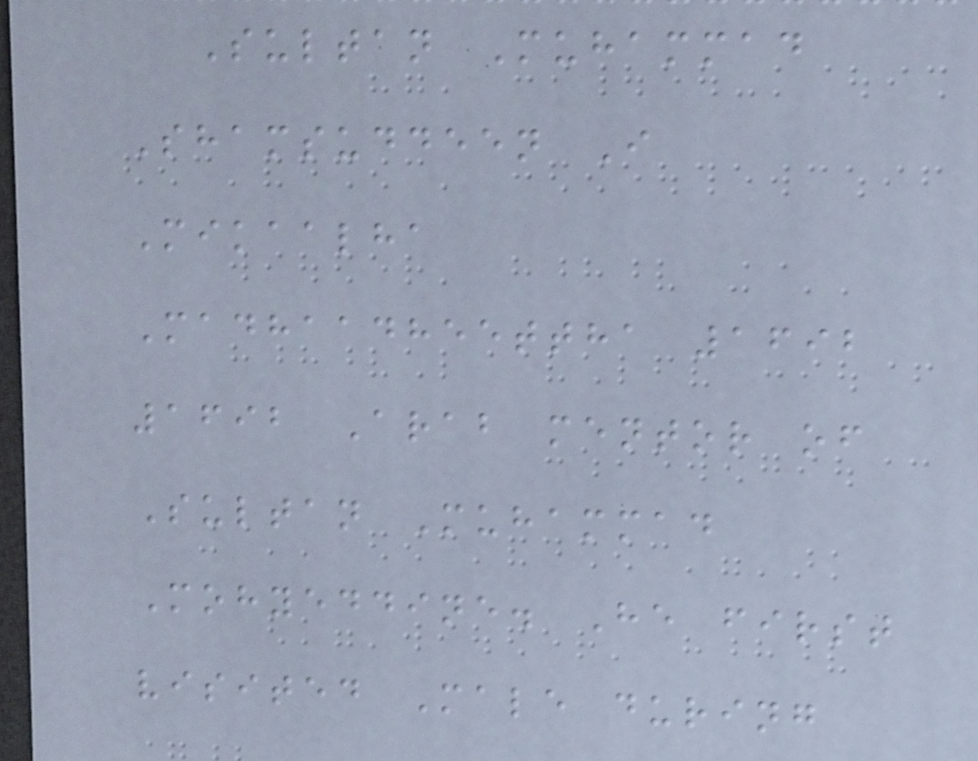Sultan Muhammad
Shamsuddeen I
Mikaalha
Madhaadheettha 1692
1692 Arab mentor of
Sultan Muhammad
Mohyeddine. He first
visited Male during
